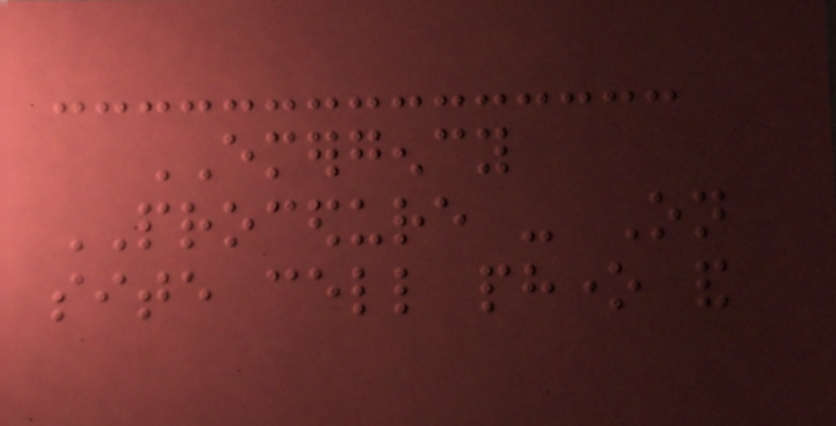EMERGENCY
PROCEDURE - On
site cell phone and
